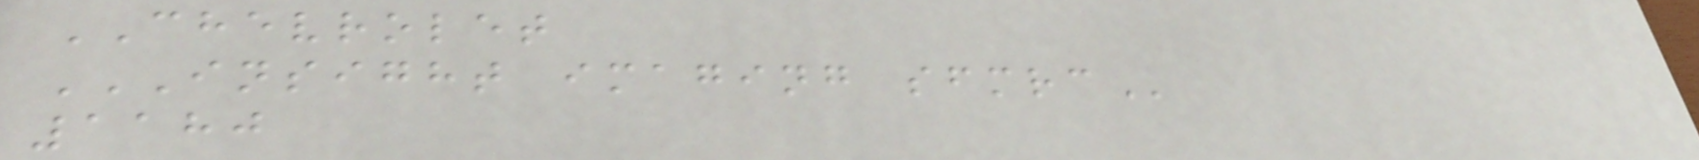CHEVROLET
INSIGHT IMAGING SFMRC
1180
